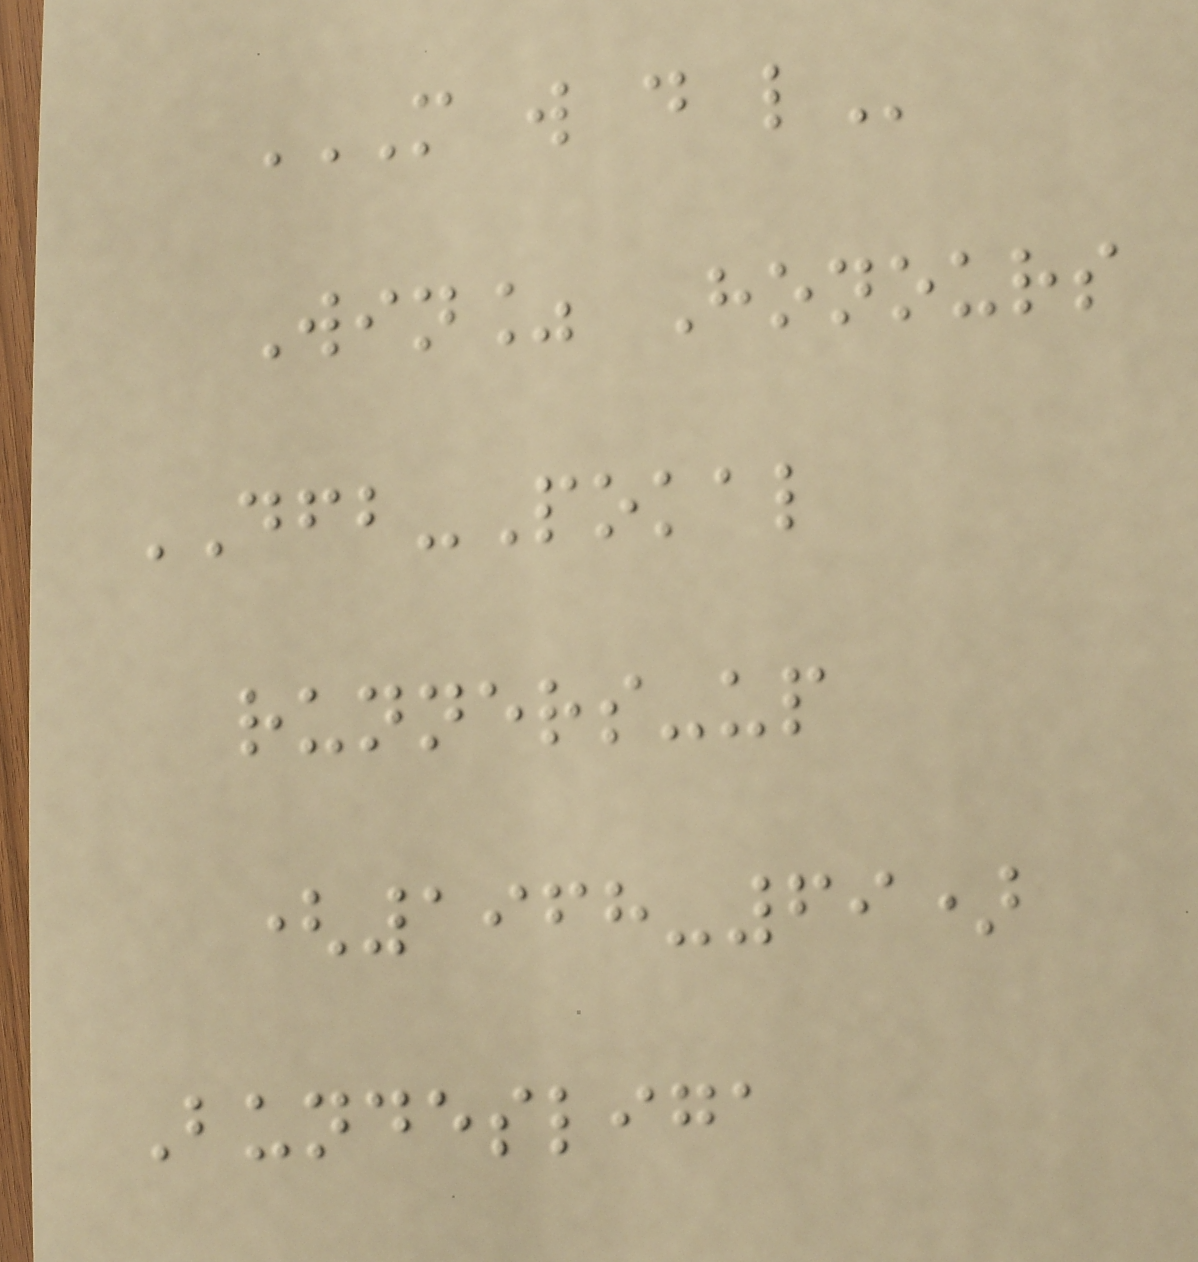M W D L
Win% Honours
DFB-Pokal
runners-up
(1968-69)
Bundesliga
